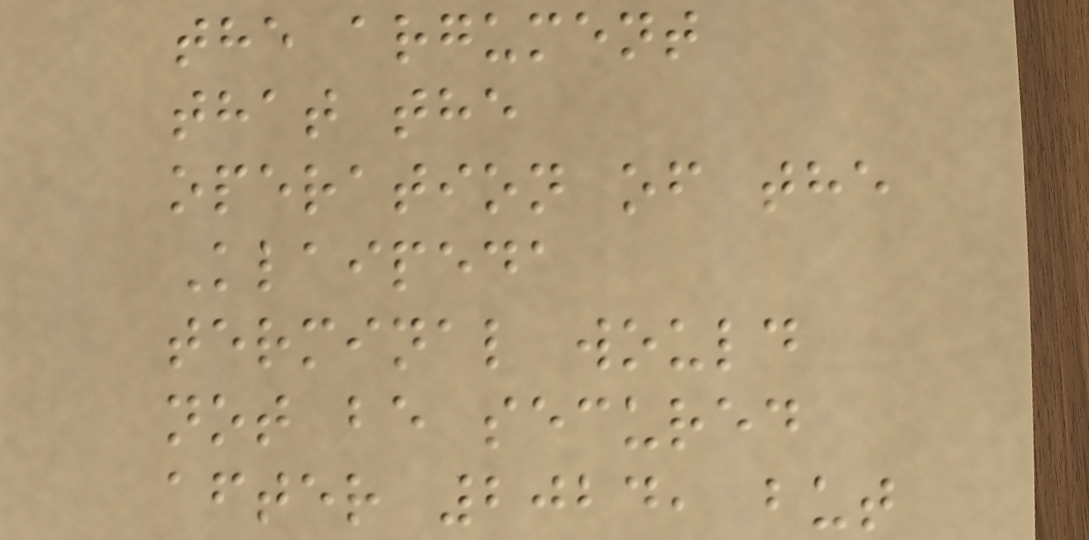the argument
that the
operation of the
Klaipeda
terminal would
not be secured
after 2024, but
